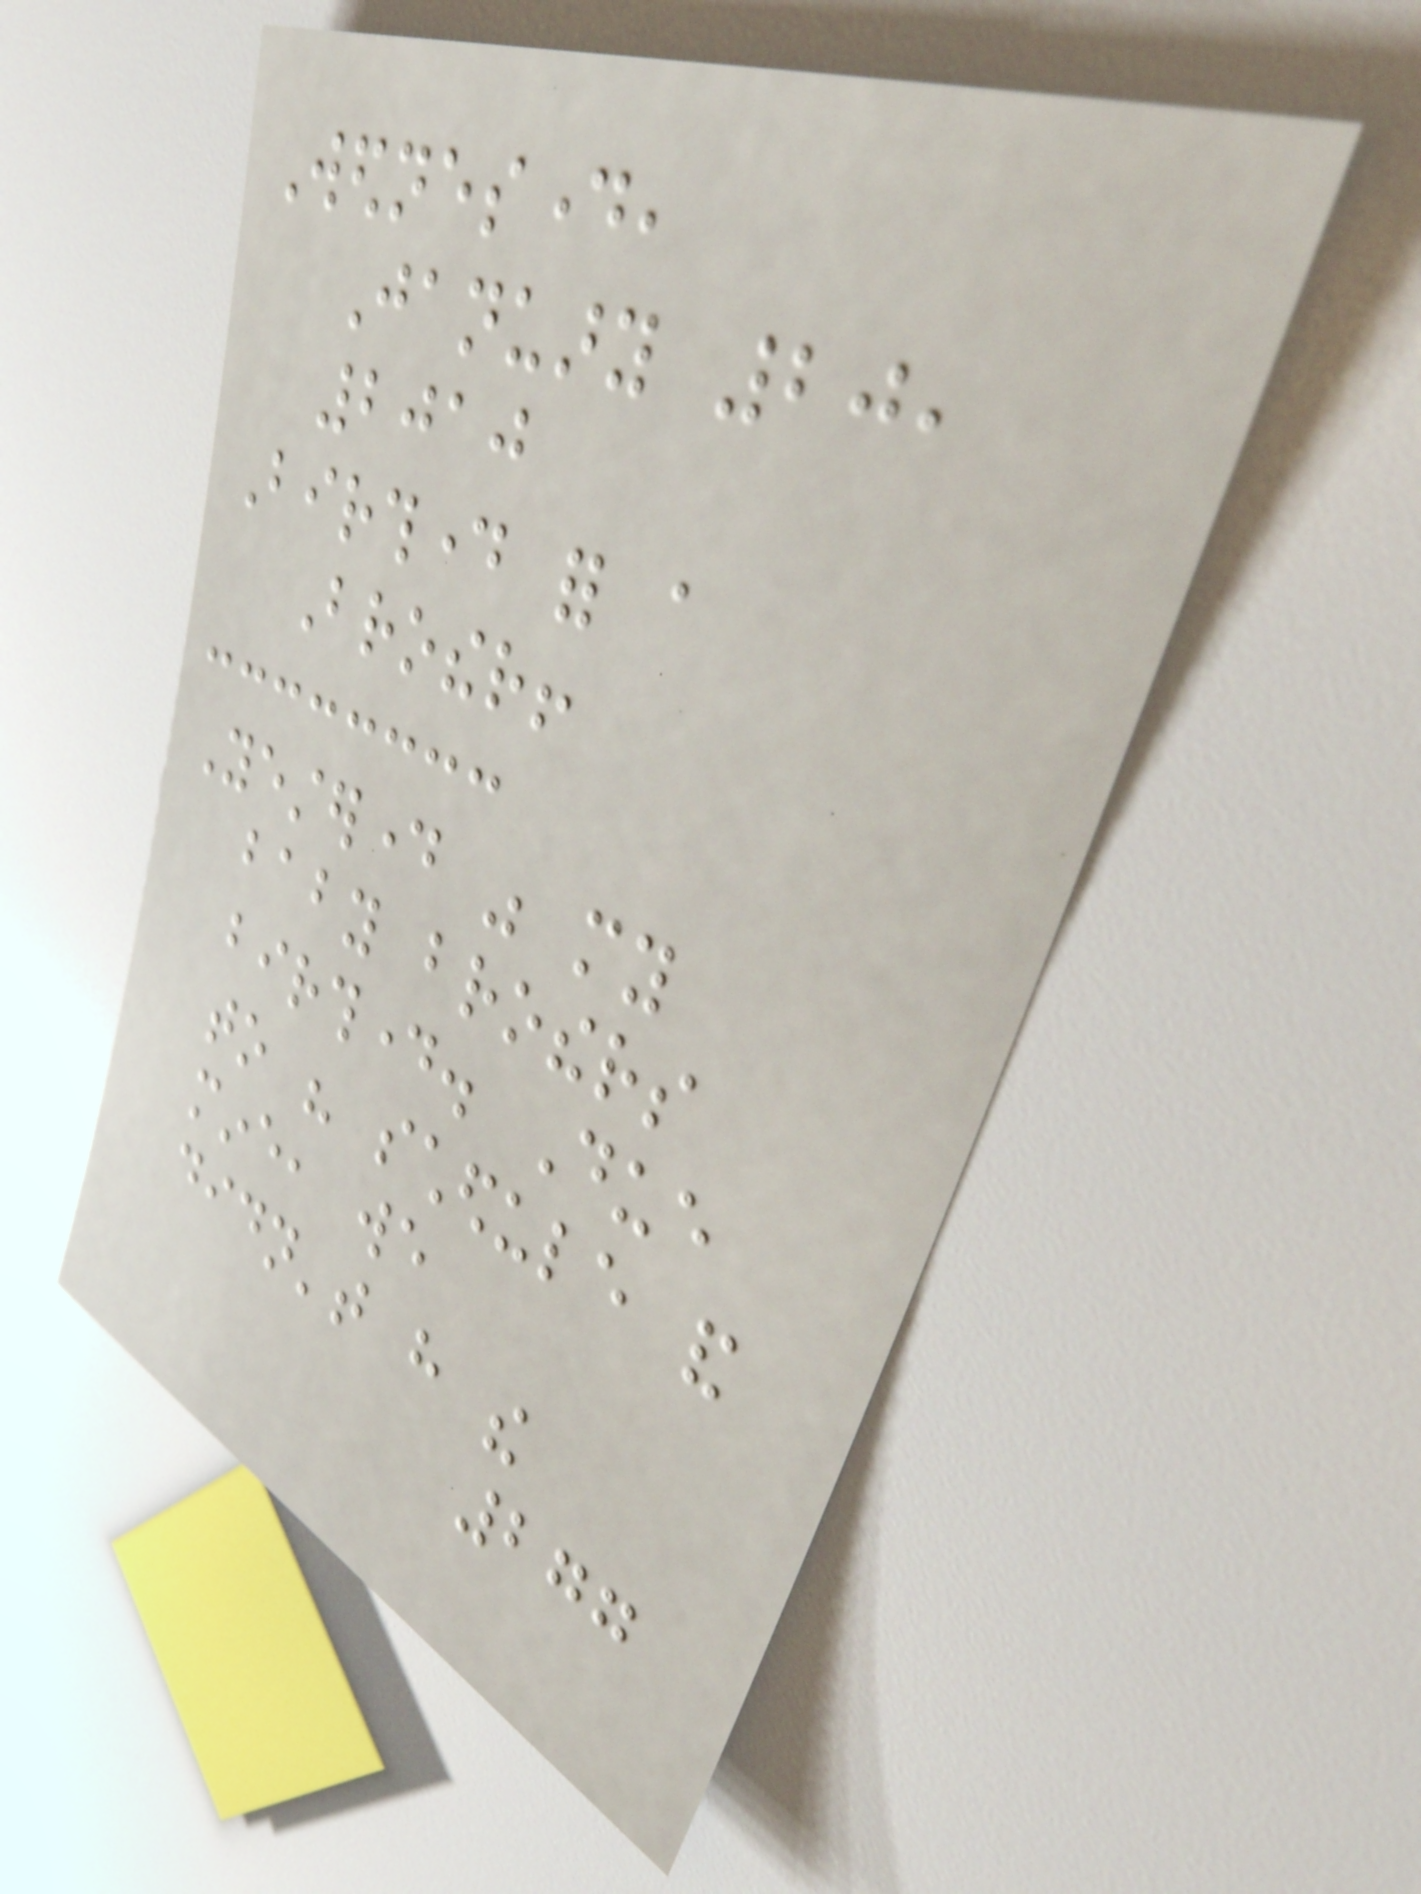Wednesday,
January 20,
2010
Birthday for a
Brother!
Yesterday was my
baby brothers
birthday. Due
to his schedule and
mine, we
didn't have the
277
